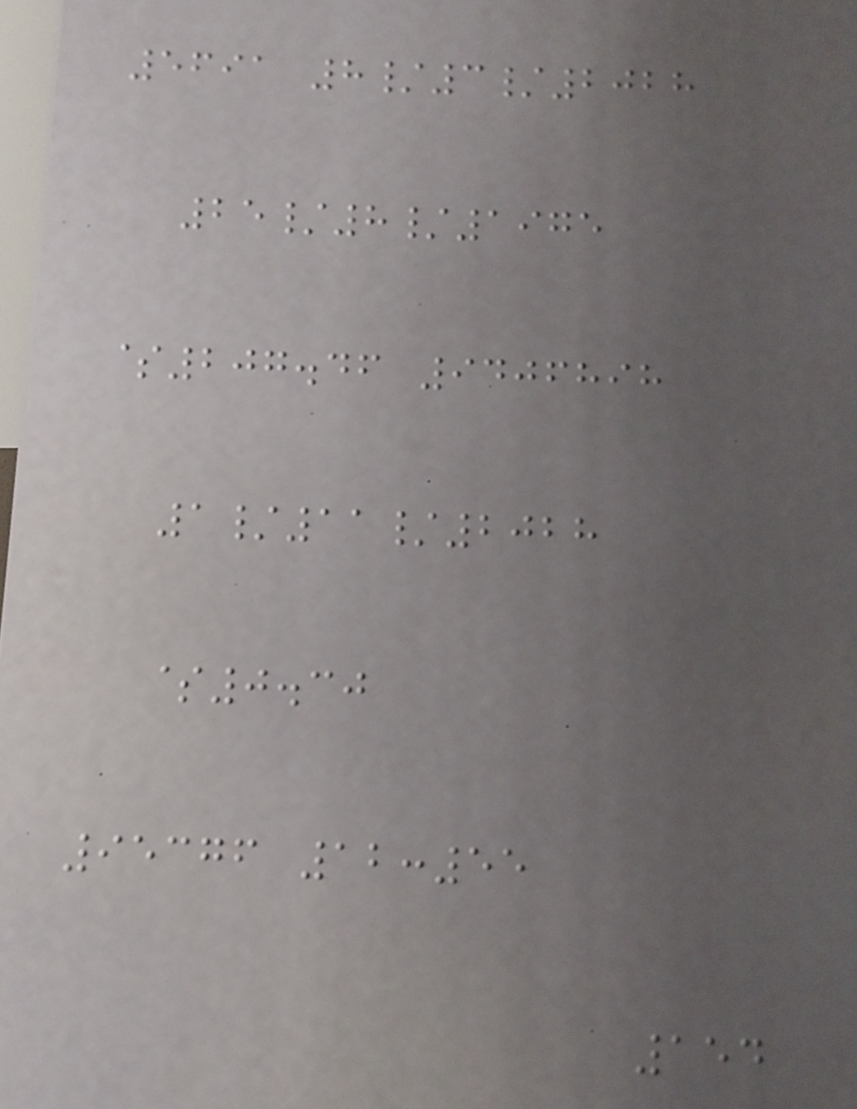5691 8/3/2028
25/8/1975
$207.46 9406898
1/11/2028
$0.30
95376 12:55
154
